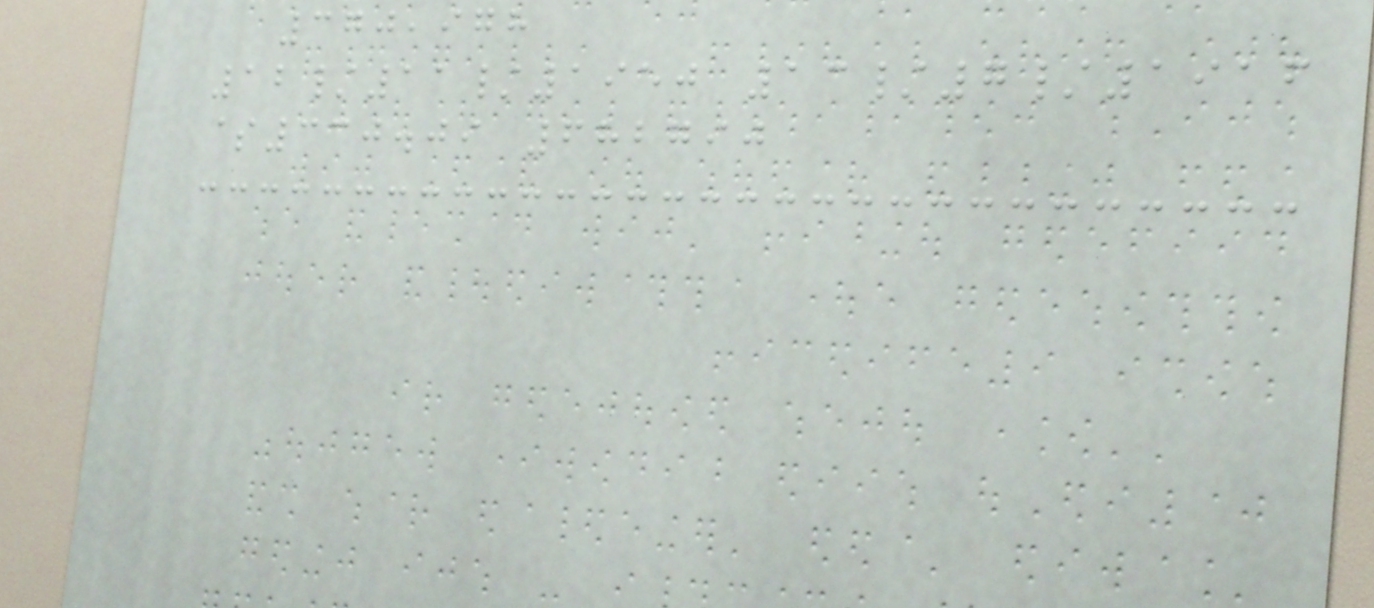370,978
12/11/1950 13/7/1916
$330.09 682790
